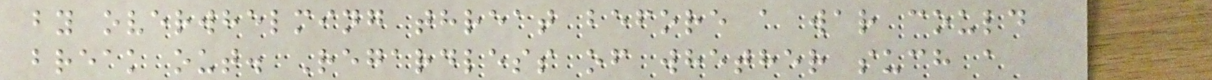by overwhelming threat before a war could
break out. Regardless of whether such a
